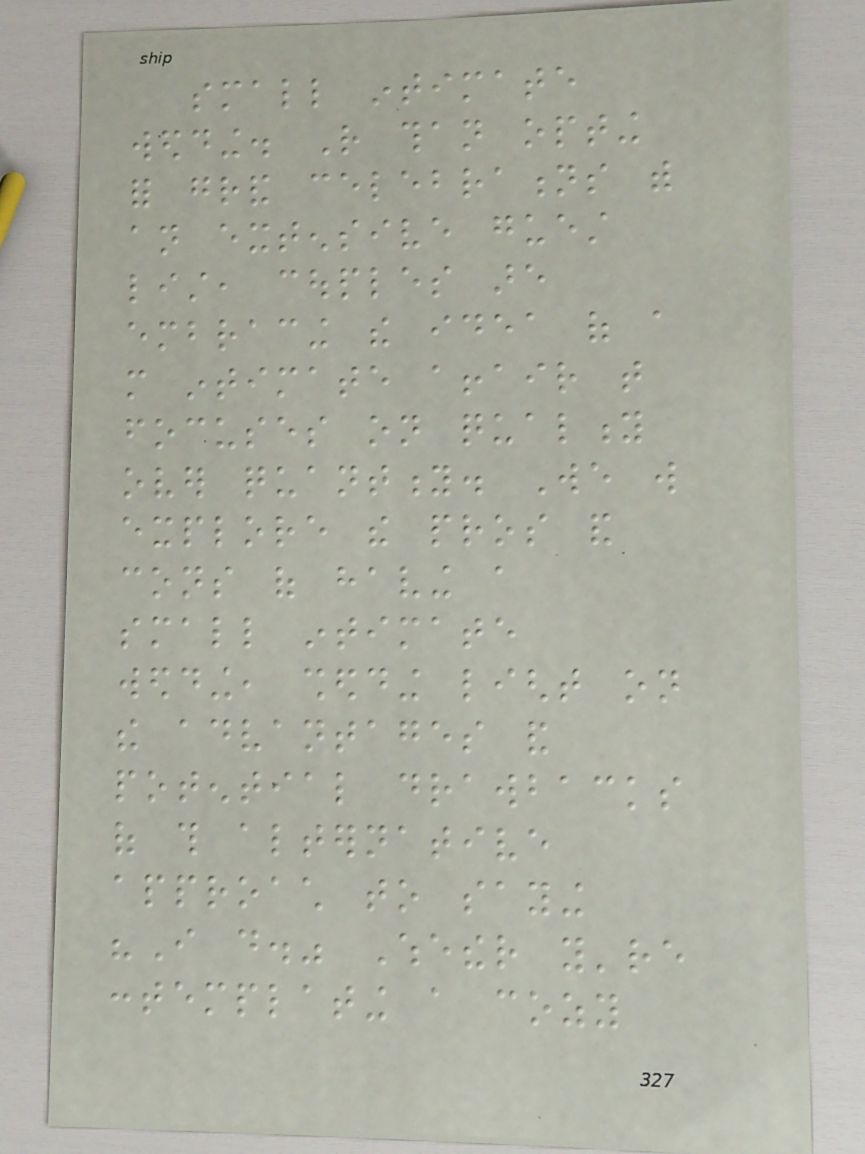small intimate
wedding. Rather than opting
for grand celebrations with
an extensive guest
list, couples are
embracing the idea of a
more intimate affair that
focuses on quality
over quantity. We will
explore the pros and
cons of having a
small intimate
wedding, shedding light on
the advantages and
potential drawbacks
of this alternative
approach to saying
"I do." Whether you're
contemplating a cozy
